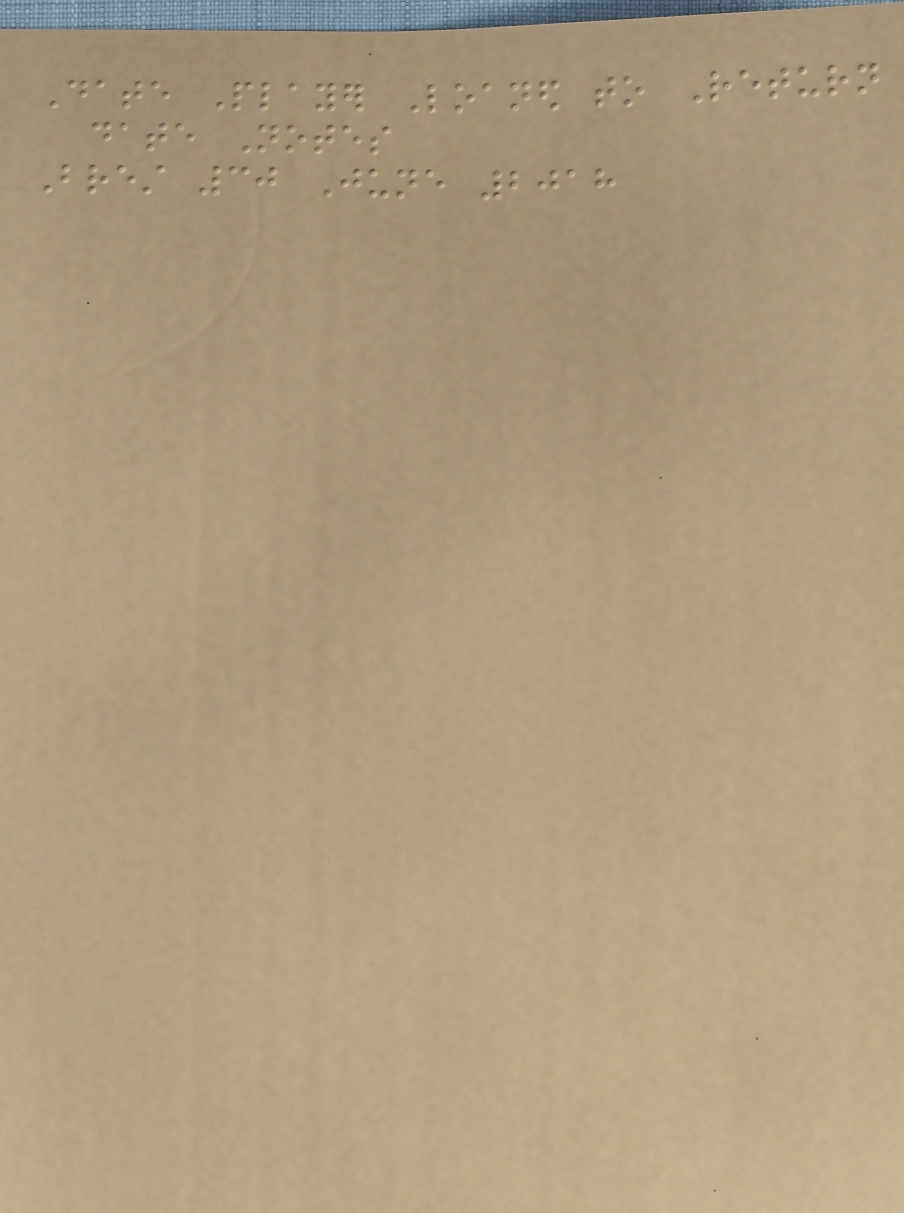Date Player Loaned to Return
date Notes
Brest 30 June 2018
